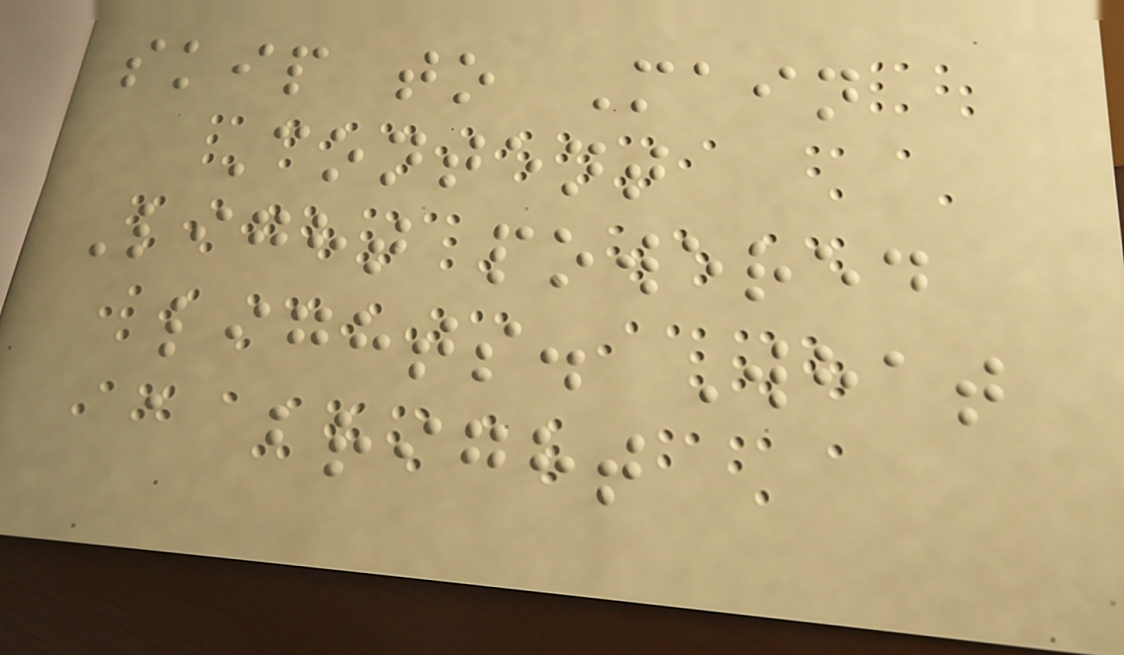skip to Main
Content
Light powered
lights. What
a bright
